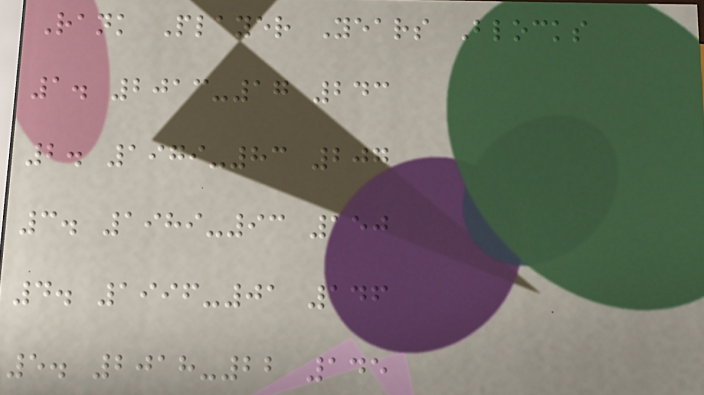Rank Player Years Blocks
1. 2013-17 243
2. 1979-83 207
3. 1989-93 150
4. 1996-01 146
5. 2018-22 145
